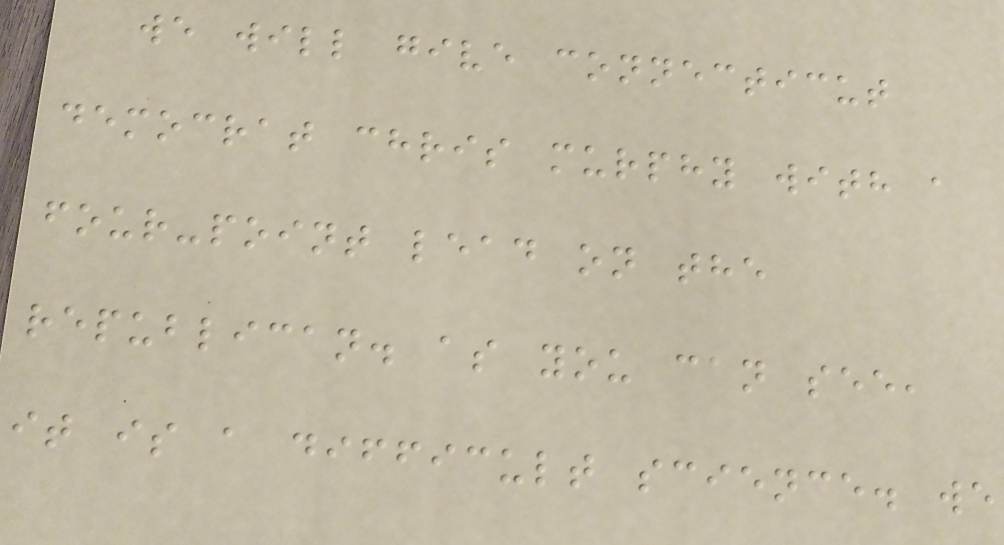we will give connecticut
democrat chris murphy with a
four-point lead on the
republican. as you can see,
it is a difficult science. we
